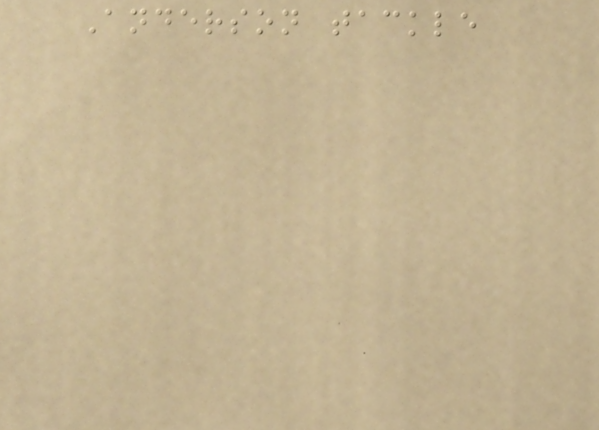Anderson tackle
